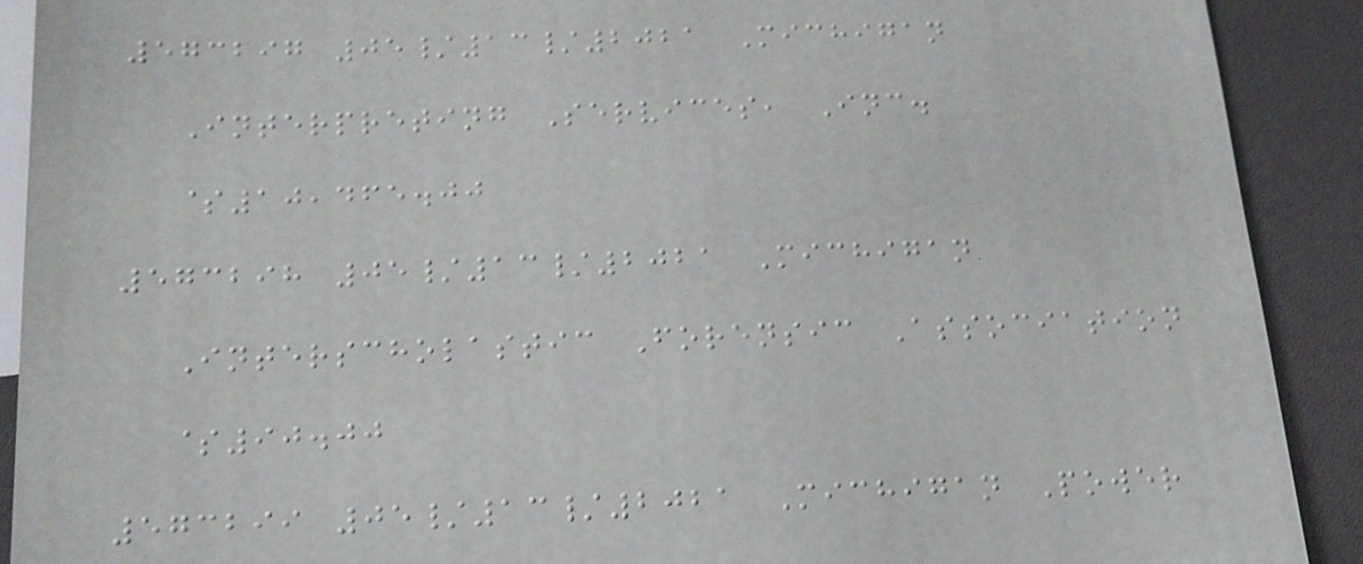573297 05/13/2021 Michigan
Interpreting Services, Inc.
$10,465.00
573298 05/13/2021 Michigan
Interscholastic Forensic Association
$90.00
573299 05/13/2021 Michigan Power
